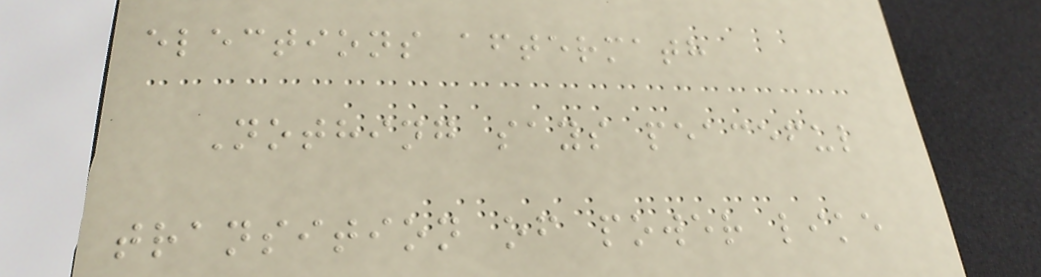elections aftermath
Nothing says peaceful
transition of power like
